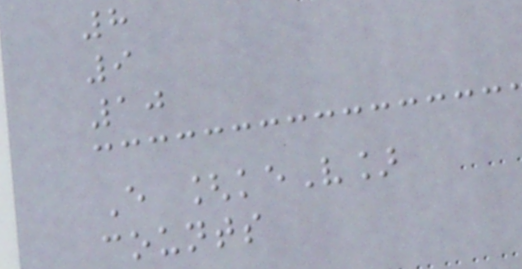8
9
10
E [keV]
counts
